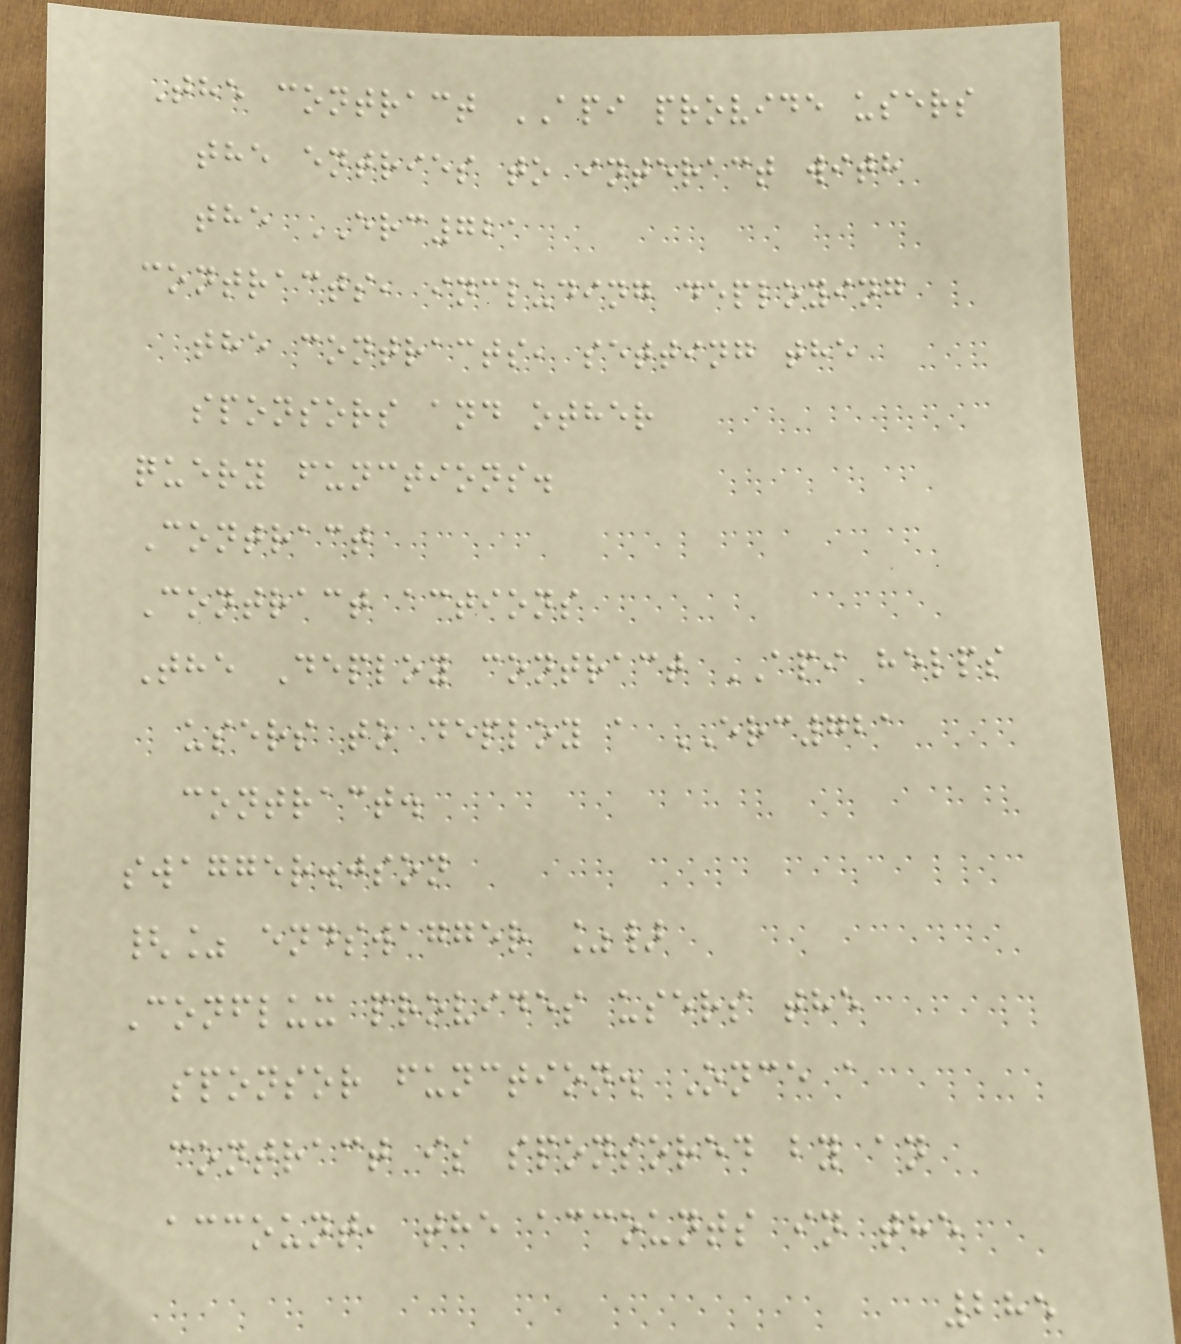The contract API provide users
the entries to interact with
the ERC721
contracts, including deploying
the contracts, setting the
sponsors and other
query functions.
Contract
Contract actions
The Deploy contract API helps
users to deploy a ERC721
contract.
swagger.json
{% endswagger %}
Conflux provides users the
sponsor function. Once a
contract is sponsored by an
account, the accounts in the
285
